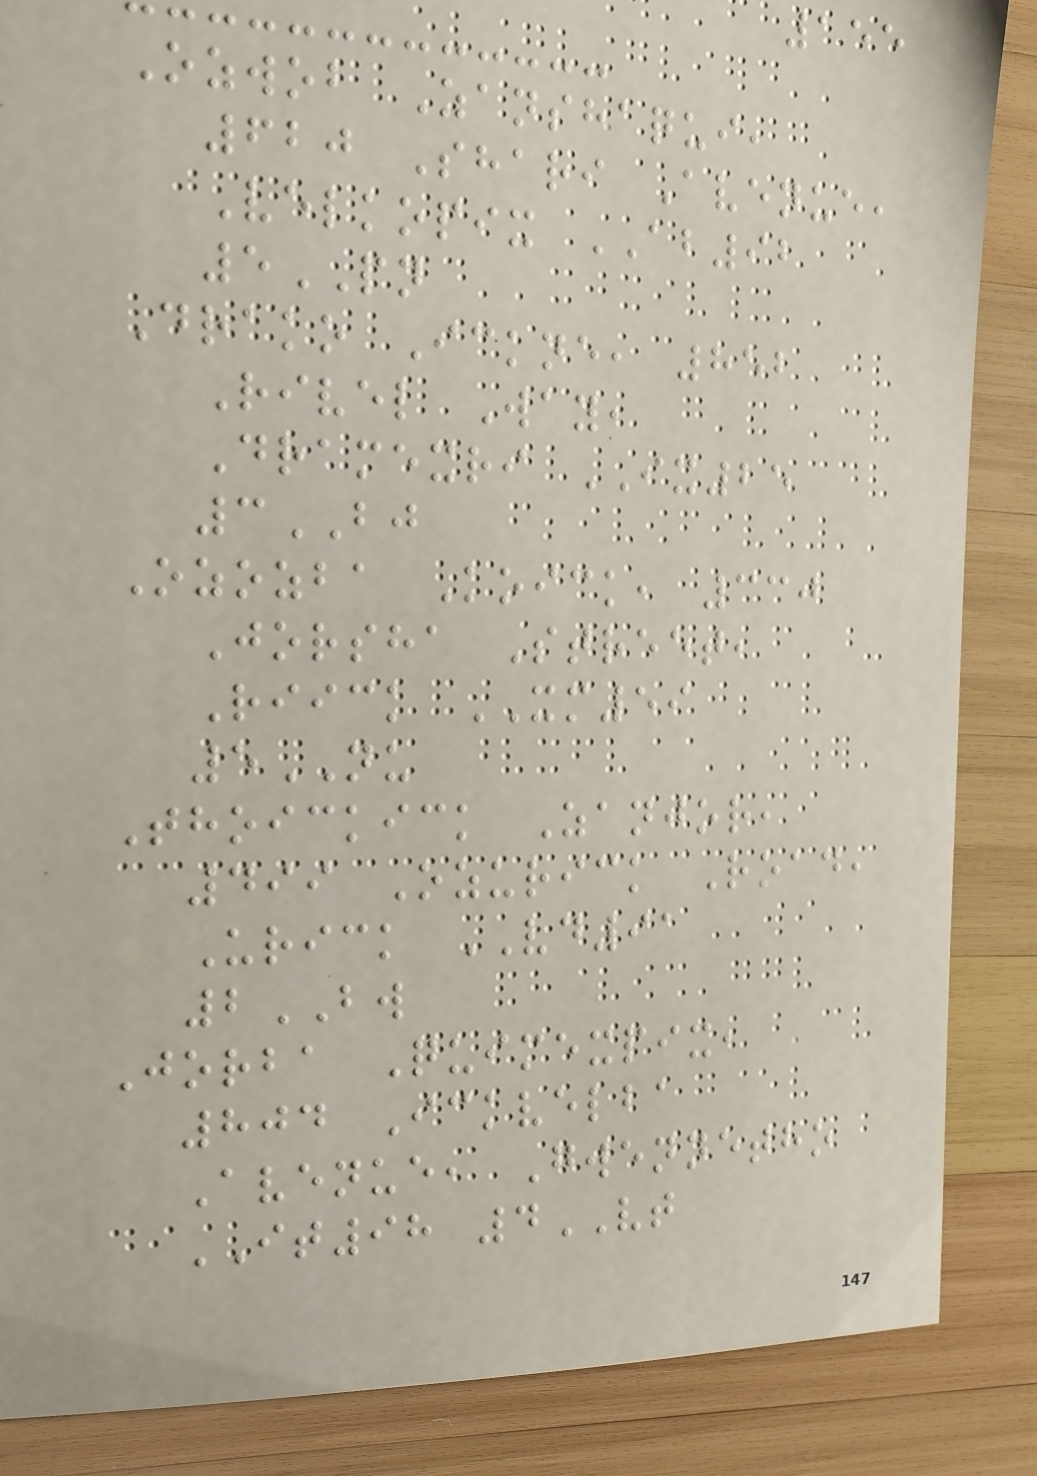155
Ozwob Zanshaqui,
620 Shari Avenue,
Velkopix AB92
5PN
Drako Ickne, 852
Rivel Way,
Dramexri IX25
3BJ
Ozozba Koick, 330
Jorsha Street,
Riick XM59
5NU
Thoickick Zanjor,
499 Ozurick Road,
Urick VD91
2BW
Jorba Quimexpix,
804 Ickvelba
Avenue, Gwennetho
IT98 4VT
